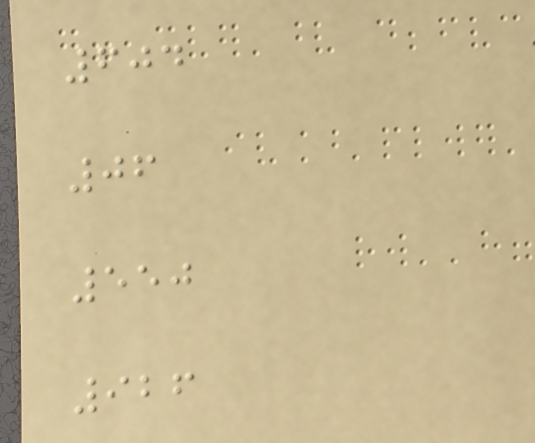604
06
550
926
